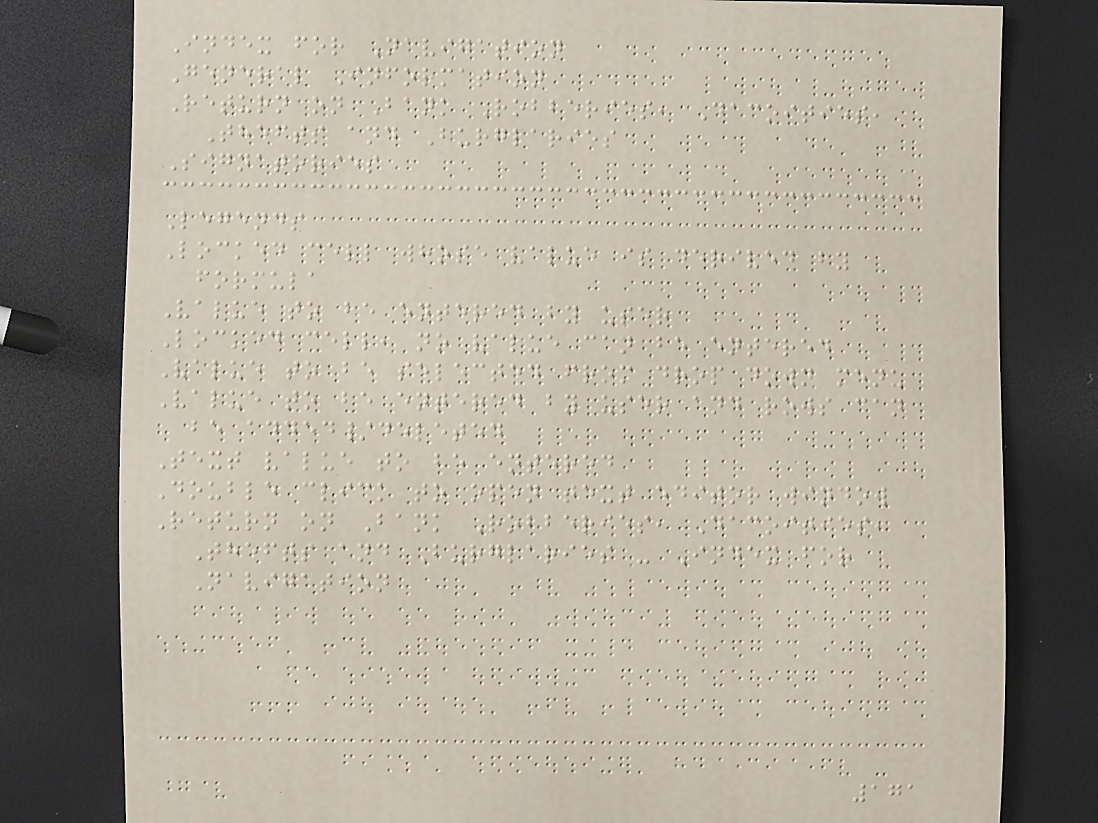Index for Navigation
General Information
Return on Bank Robberies, Dacoities,
Thefts and Burglaries
Signatories
Legends
Locked cell whose value is derived by
formula
Value to be entered by user
Locked cell, no value can be entered
Value to be selected from drop down menu
Value to be entered by user and rows can
be added/deleted
Text value to be entered
Double click to open text editor window
Return on Bank Robberies, Dacoities,
Thefts and Burglaries - Index for
Navigation
171
